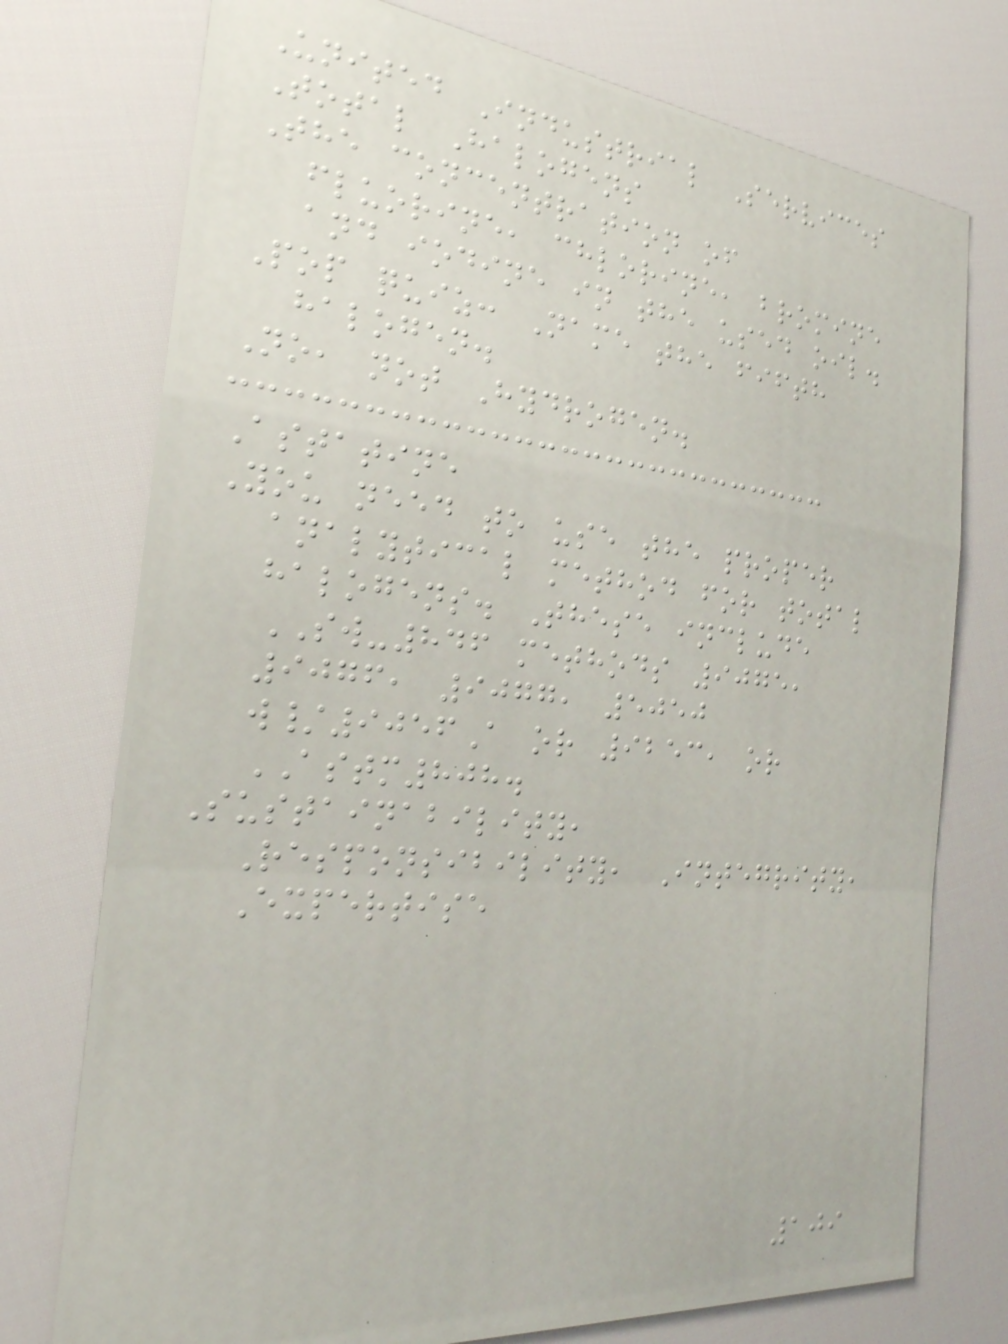United Industrial Services
Total Halogens
The concentration of
fluorine, chlorine, bromine
and iodine in the used oil.
Pop quiz: Name the fifth
halogen.
No, not Hydrogen.
Astatine
You need to use the proper
analytical method for total
halogens. These include
SW-846 methods 9075,
9076, 9077, 5050
w/9056A or 9253, or
ASTM808.
Sustainability,
Responsibility, Integrity,
Expertise
109
